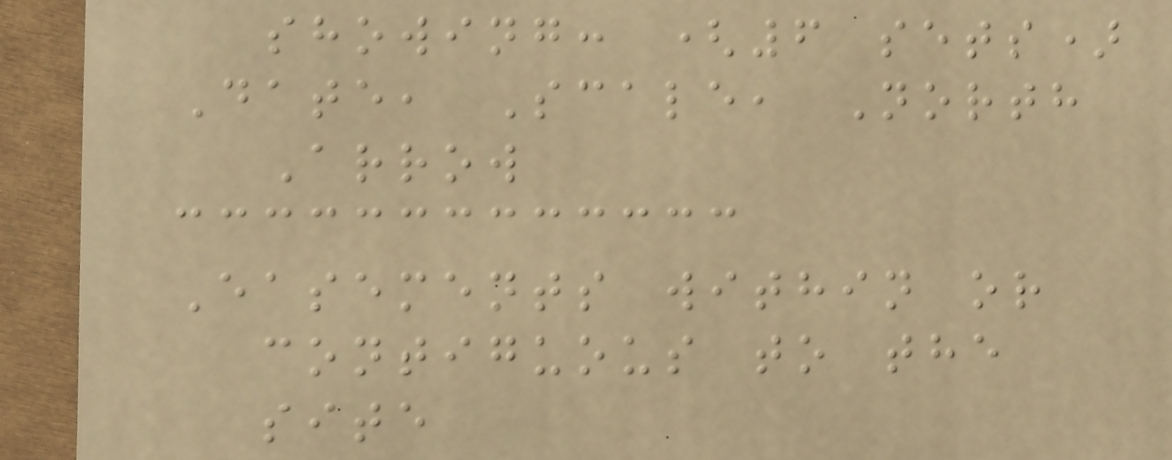showing: (6 sets)
Date, Scale, North
Arrow
Easements within or
contiguous to the
site
